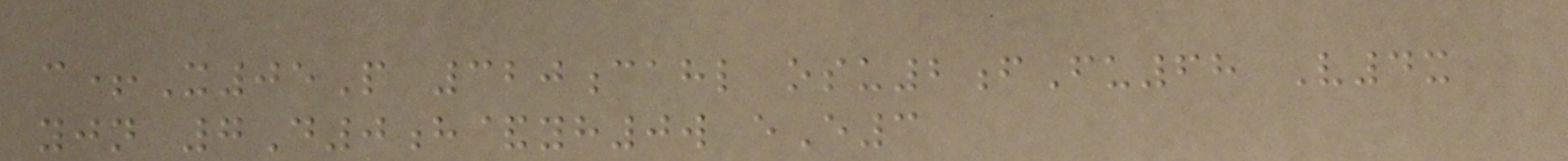c+X05P 320cahl osu2fFu68 V4x
yjn 7D0h&yh0w eE3
